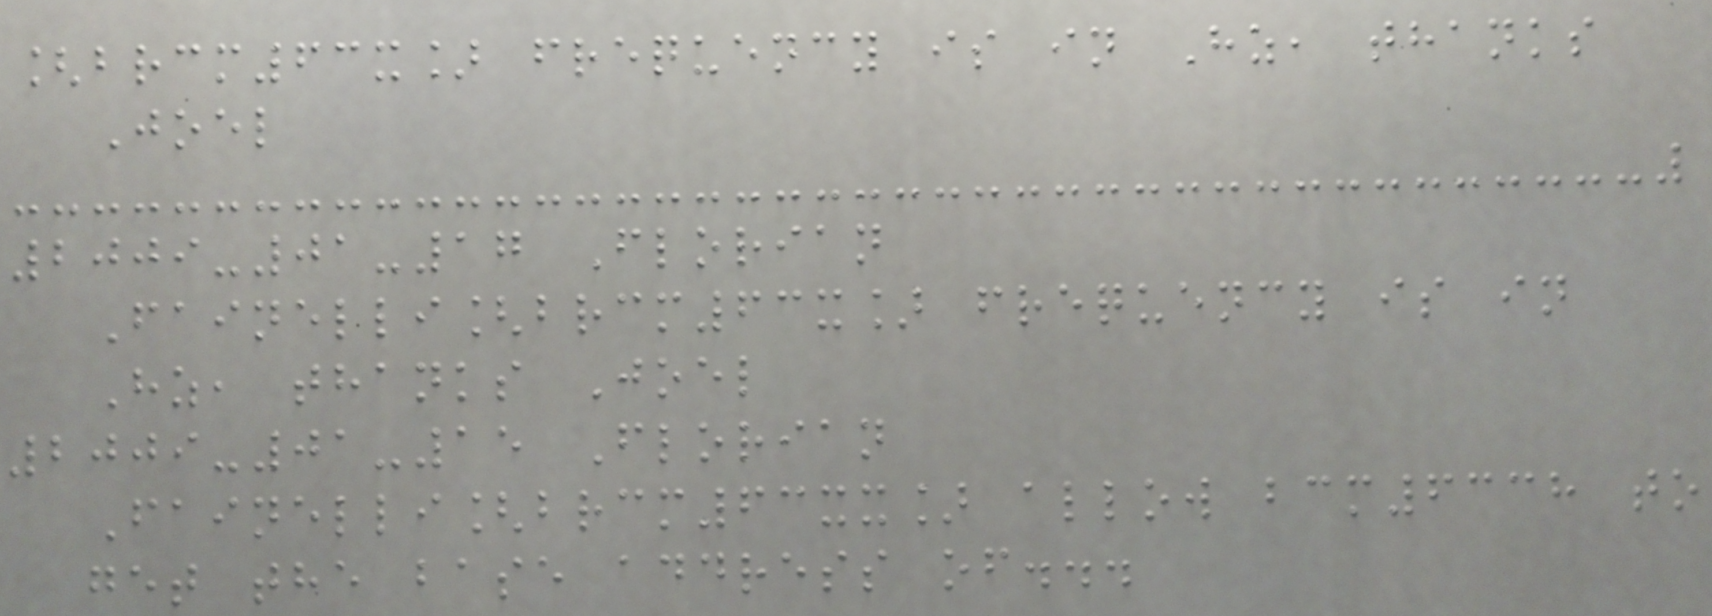[brcm63x] frequency is in Hz, thanks
Joel
2009-01-17 Florian
Fainelli[brcm63x] frequency is in
Hz, thanks Joel
2009-01-15 Florian
Fainelli[brcm63xx] allow bcm6338 to
get the base address of...
